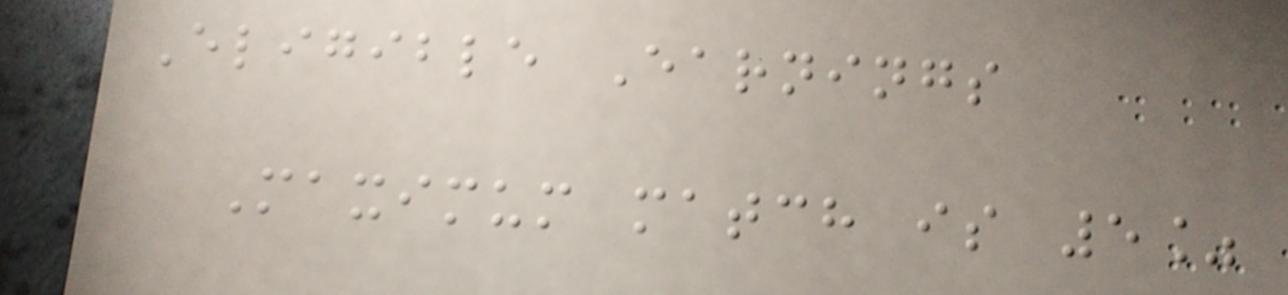Eligible Earnings
Maximum match is 5%
